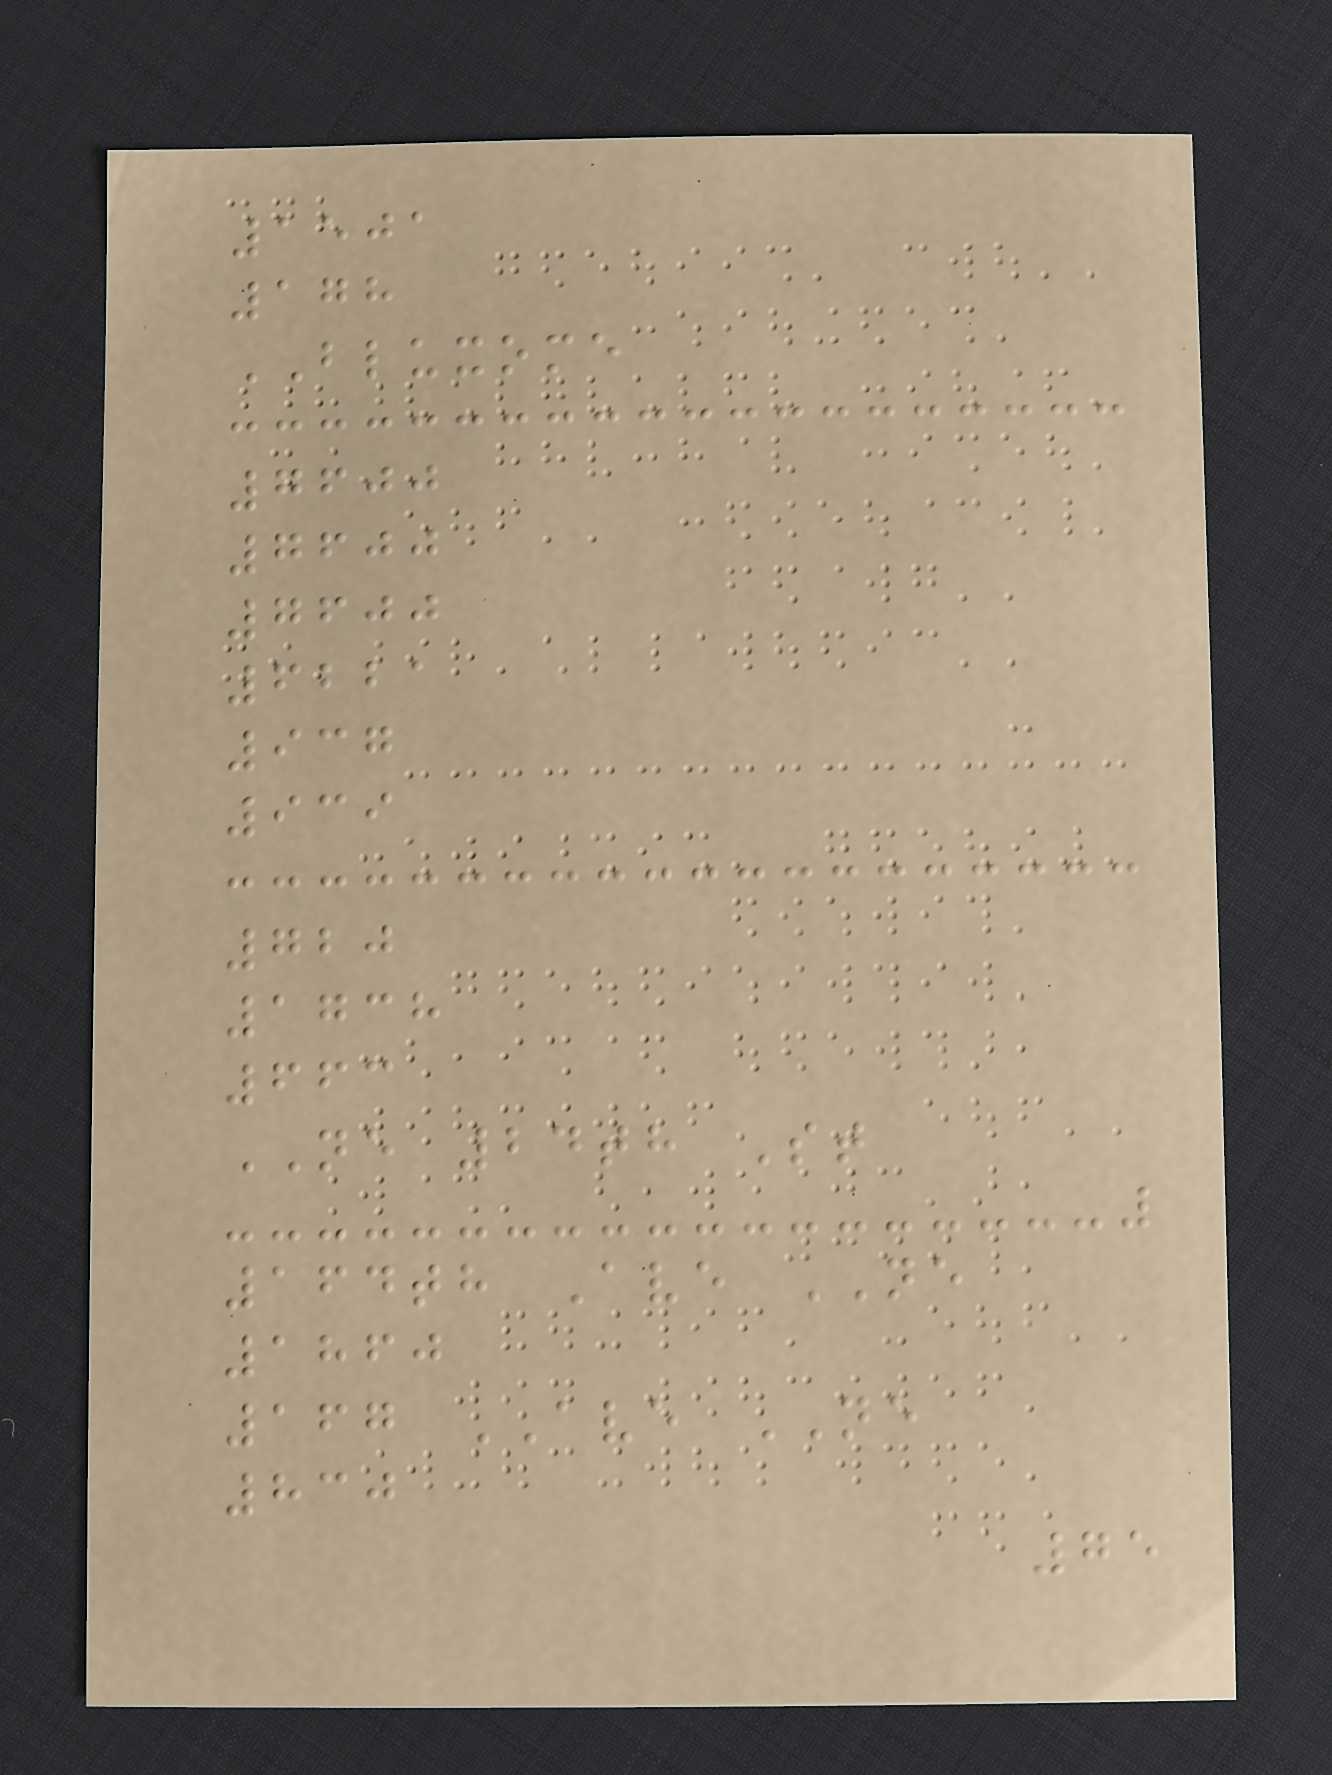1501
178
BLUXOME
7600
7600
7600
6221
937
939
720
1738
663
NE 24th St
164th Ave NE
1860
167 AVE NE
830
75
